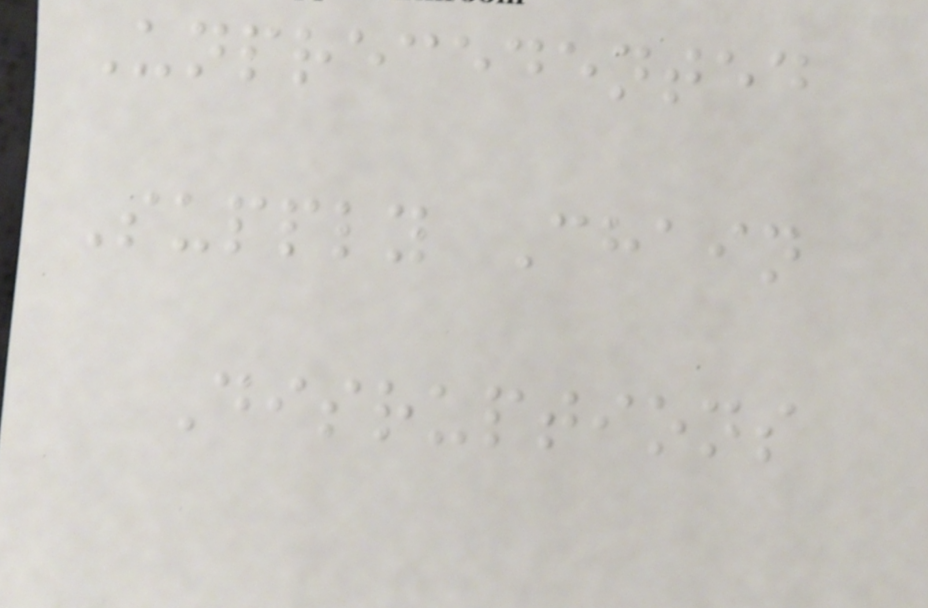Unprecedented
Supply Chain
Disruptions
